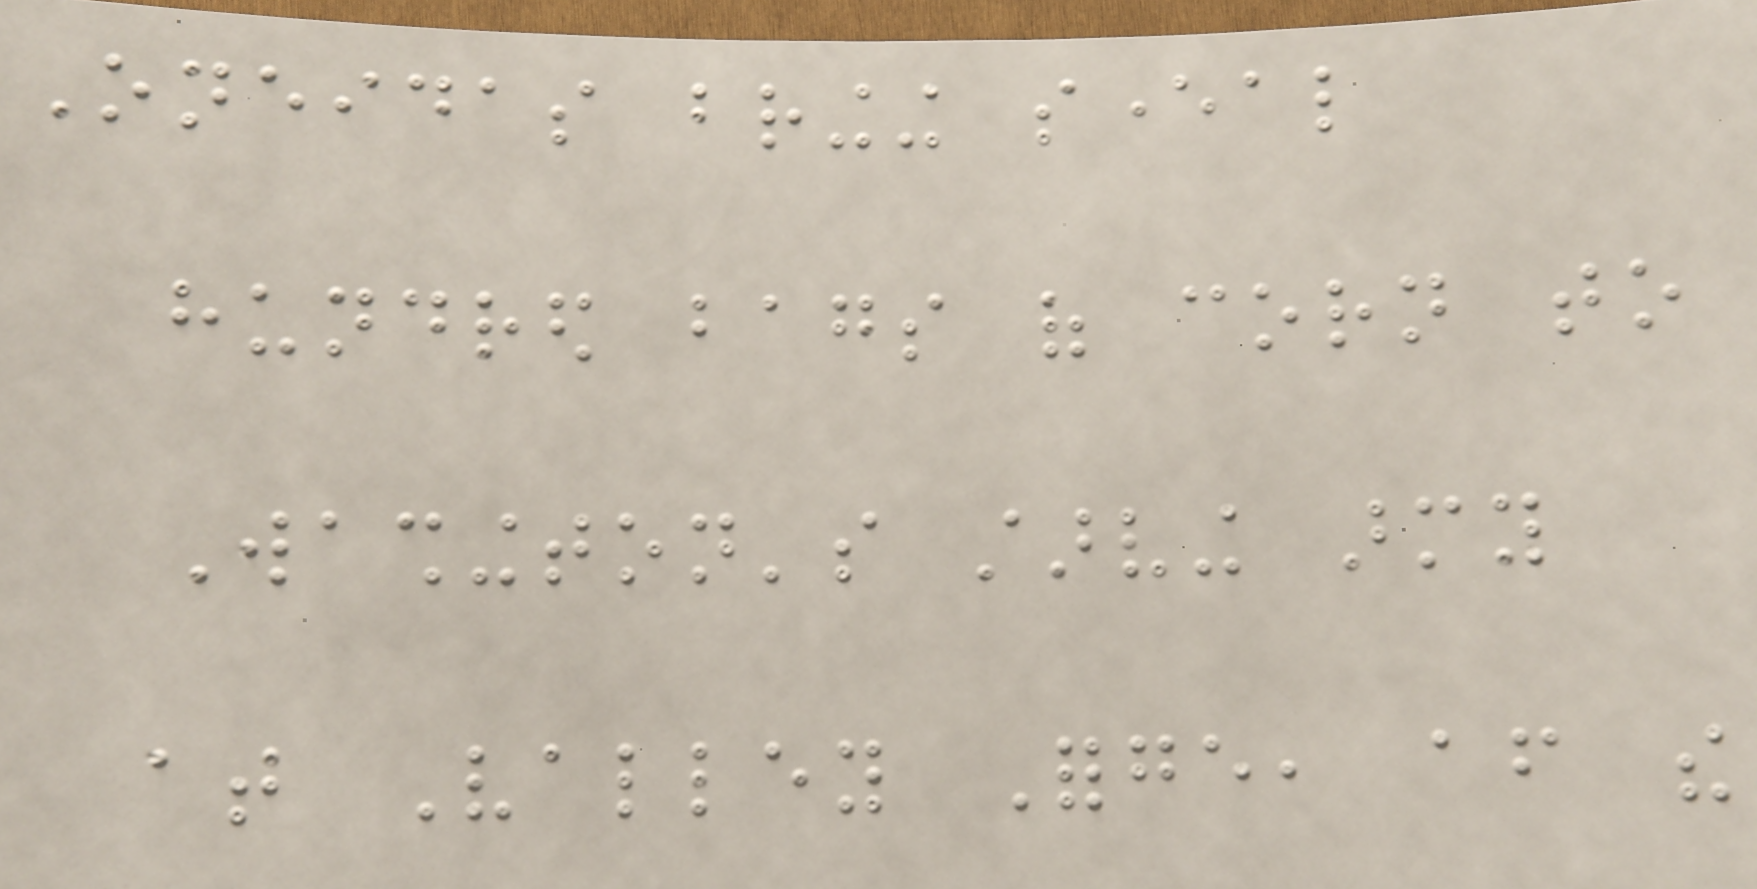Oneidas bringing several
hundred bags of corn to
Washington's starving army
at Valley Forge, after the
